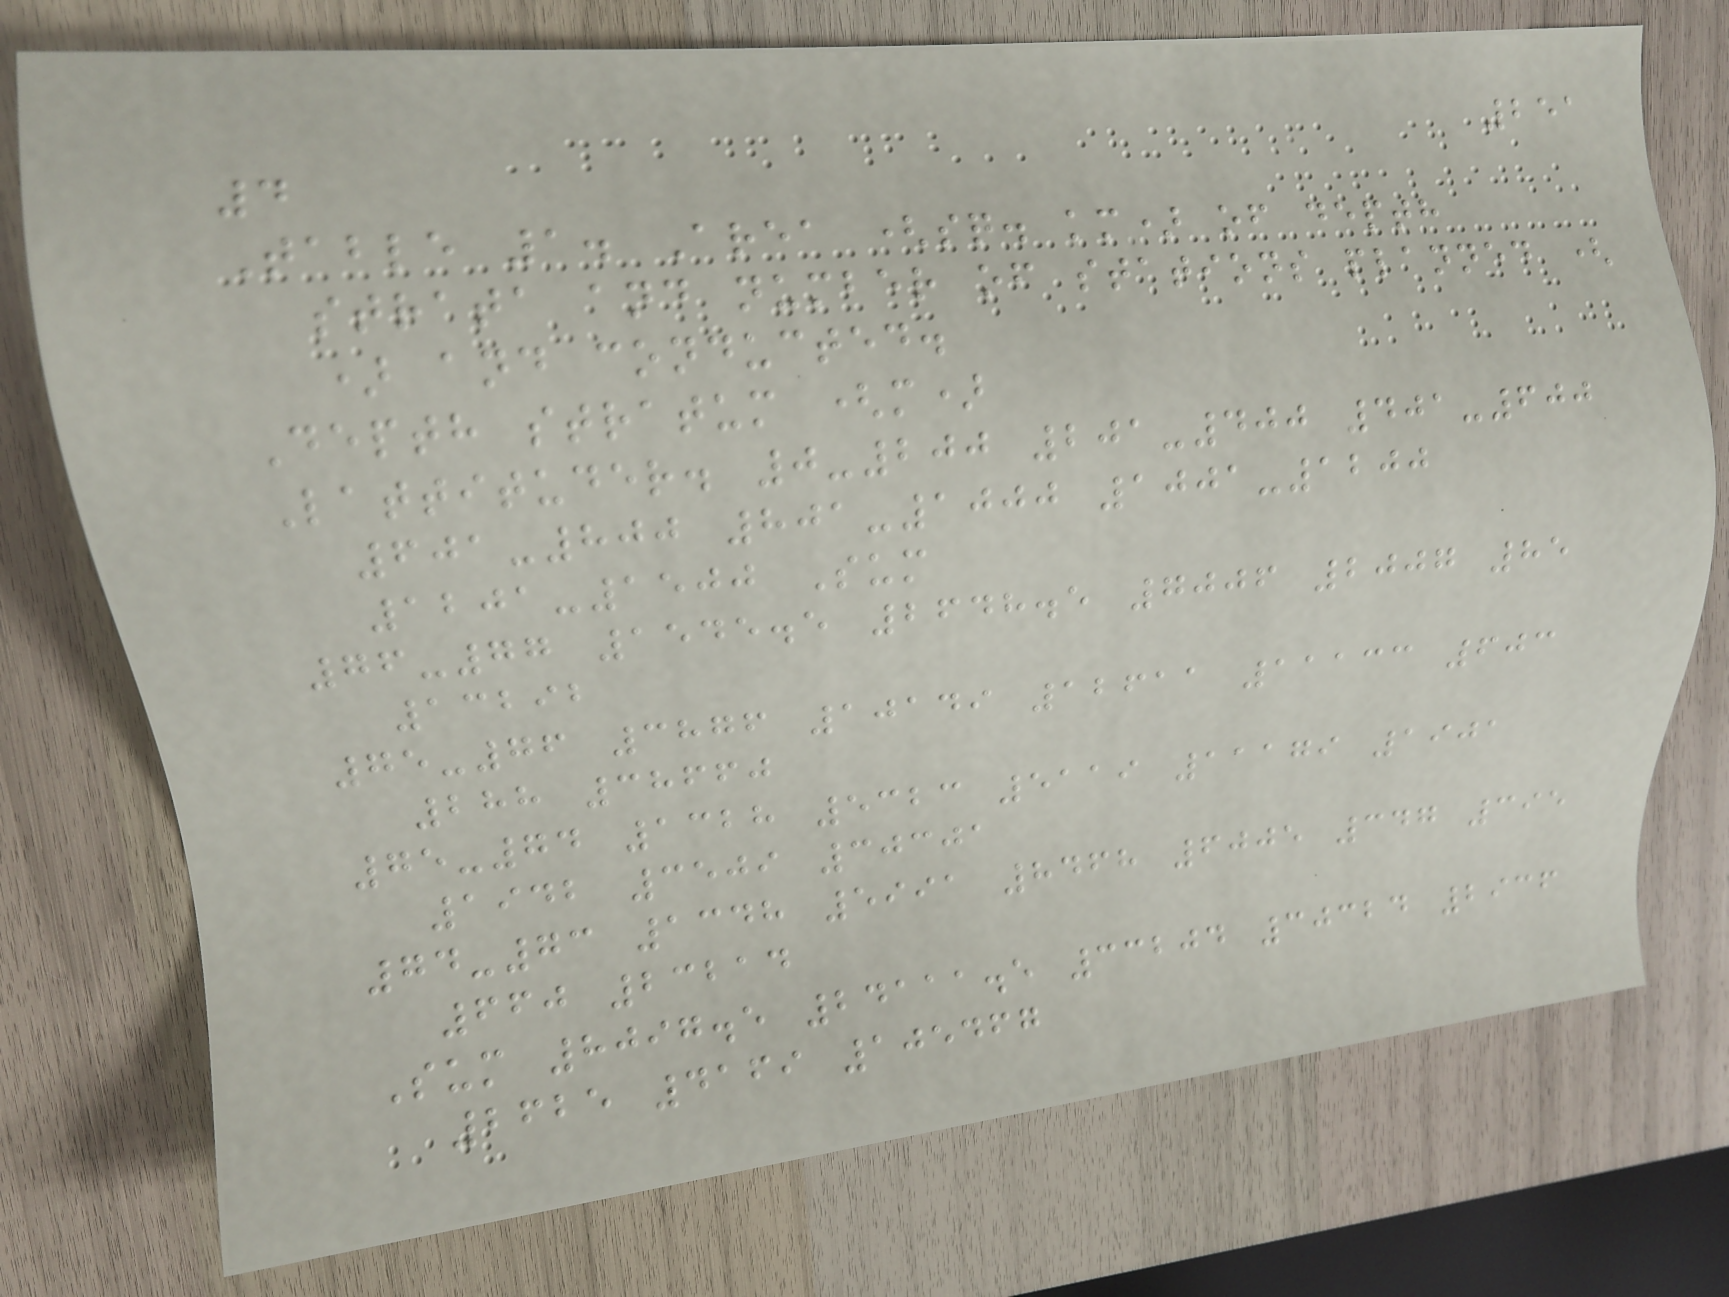251
4
Table 1. Area (sq. km) of depth
strata and number of stations planned (
) and conducted.
Depth stratum (m)
Lattituder. 0-200 201-400 401-600
601-800 801-1000 1001-1200
1201-1500 Sum
76-77 1545.5 2648.5 7006 2007 85
13292
75-76 3876 10149 12611 11133 603
288 38660
75-74 1328 5323 5119 11179 1901
1942 3509 30301
74-73 1348 5991 8468 6005 347 395
660 23214
Sum 8097.5 24111.5 33204 30324 2936
2625 4169 105467
